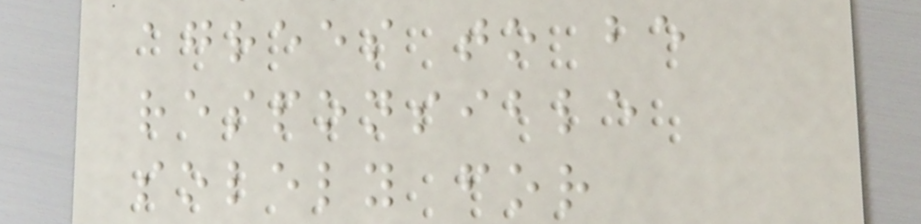agrees to be
responsible
solely for
